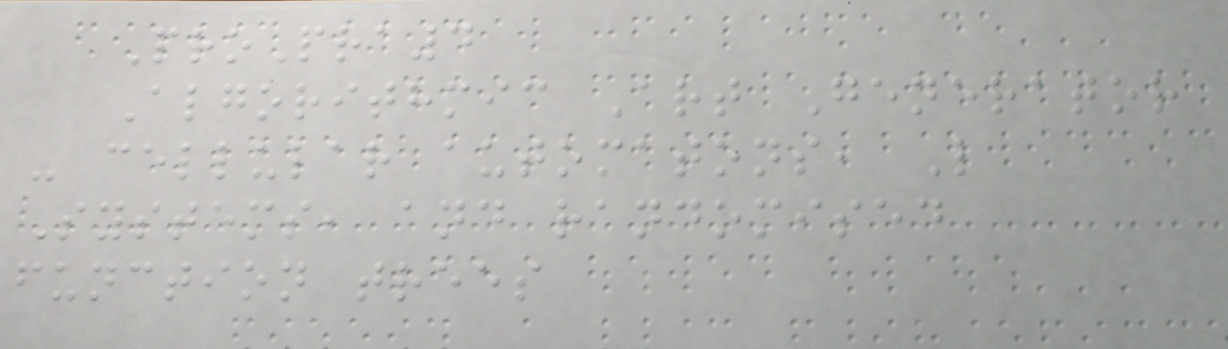ProPra4
Algorithmic Art Generator
- cellular automatons, L
Systems, and randomised
function trees
